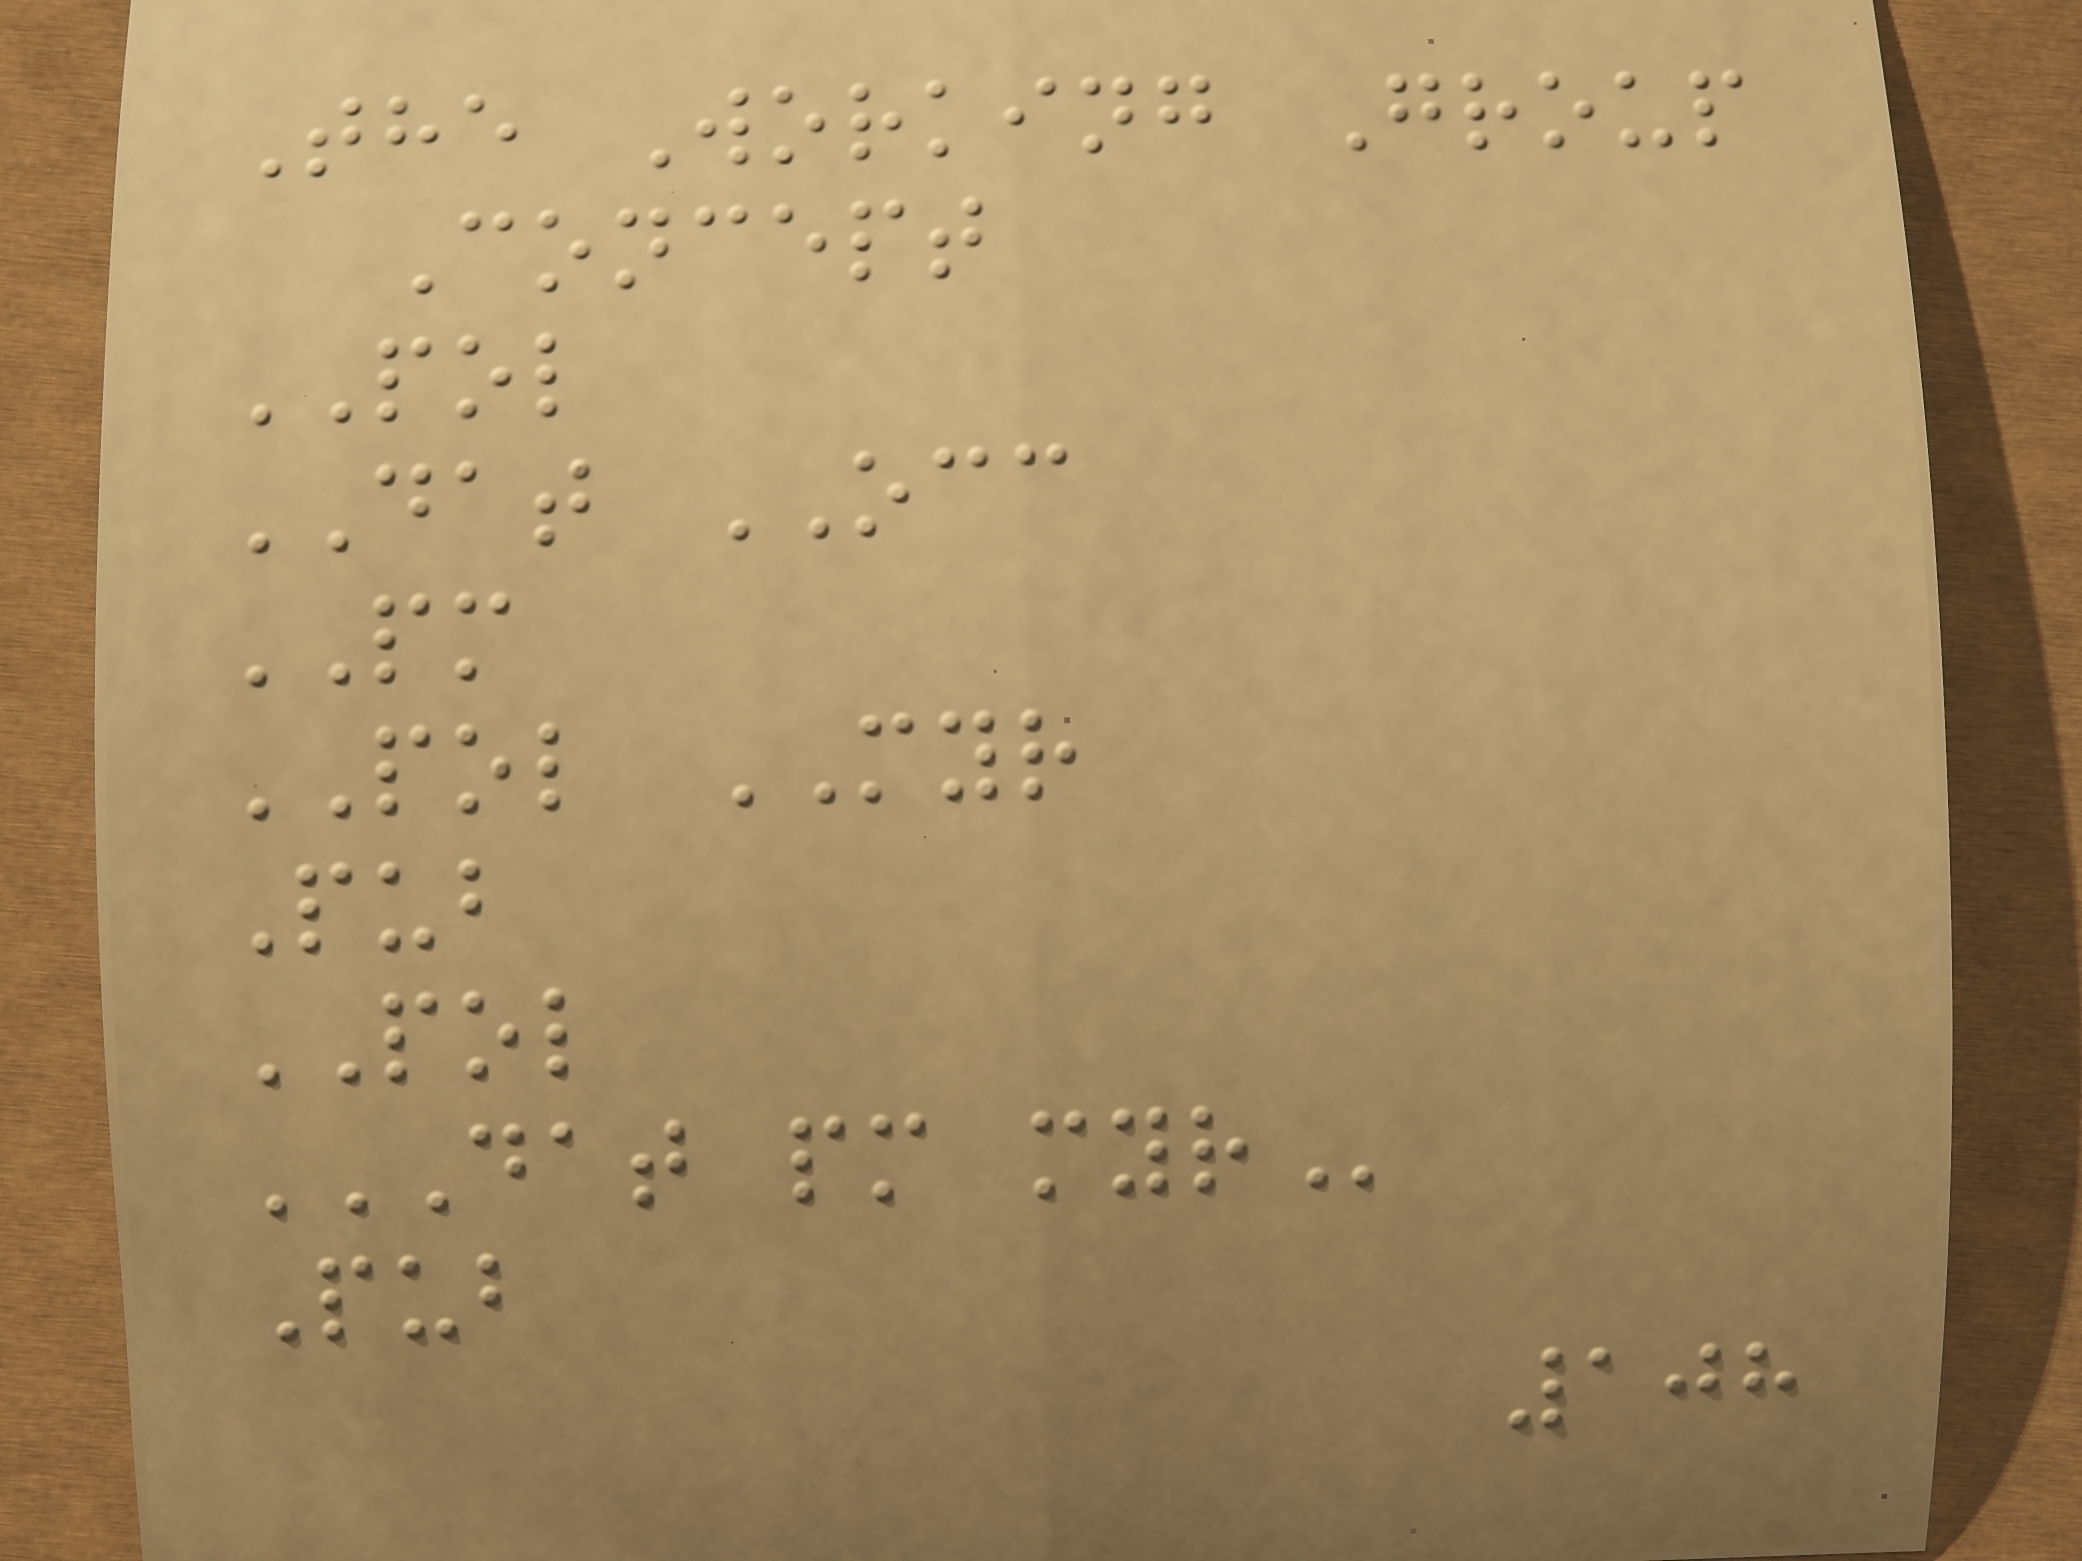The Working Group
Concept
POL
DAT OCC
PM
POL MYR
Pub
POL
DAT PM MYR
Pub
108
